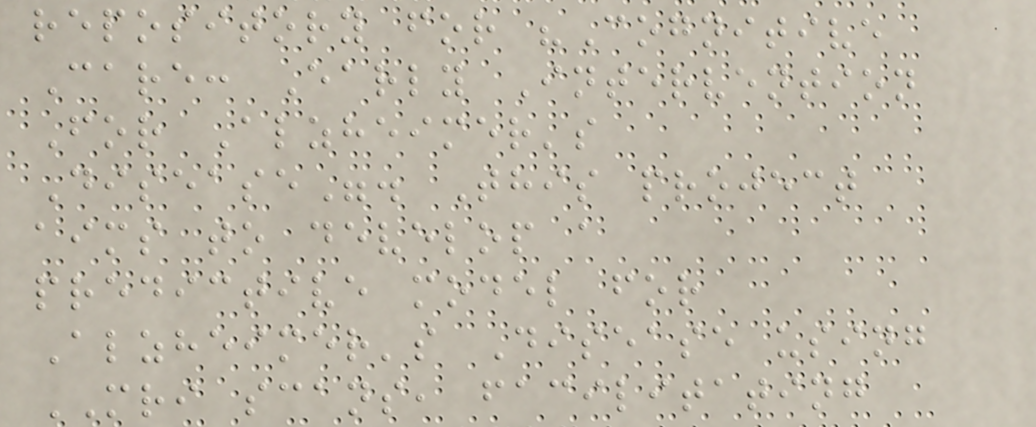repository for "Cognitive
Care: Early Intervention
For Alzheimer's
Disease". This project
aims to develop a
predictive model for
Alzheimer's Disease using
MRI scans, facilitating
